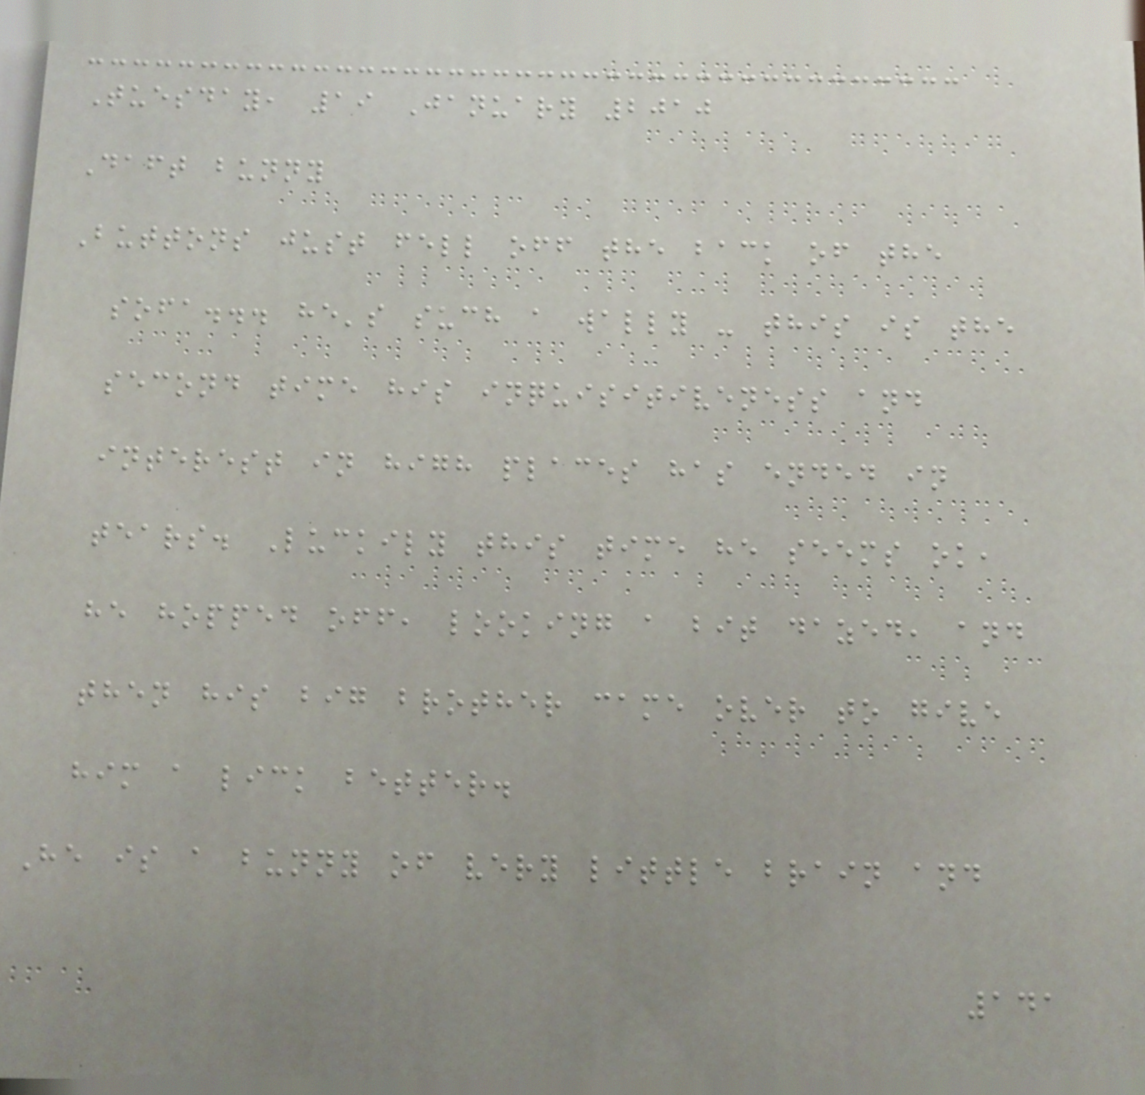Tuesday, 19 January 2010
Daft bunny
Buttons just fell off the back of the
sofa... he's such a wally - this is the
second time his inquisitiveness and
interest in high places has ended in
tears. Luckily this time he seems ok,
he hopped off, looking a bit dazed, and
then his big brother came over to give
him a lick better.
He is a bunny of very little brain and
141
